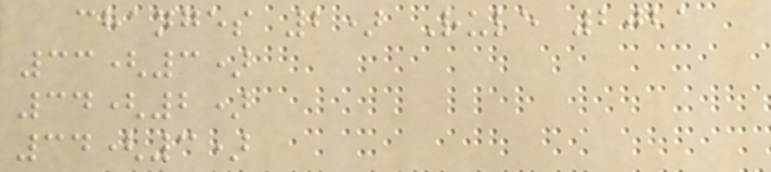changes 2) Rule 2021
33(3)
34(2)
34(3)
